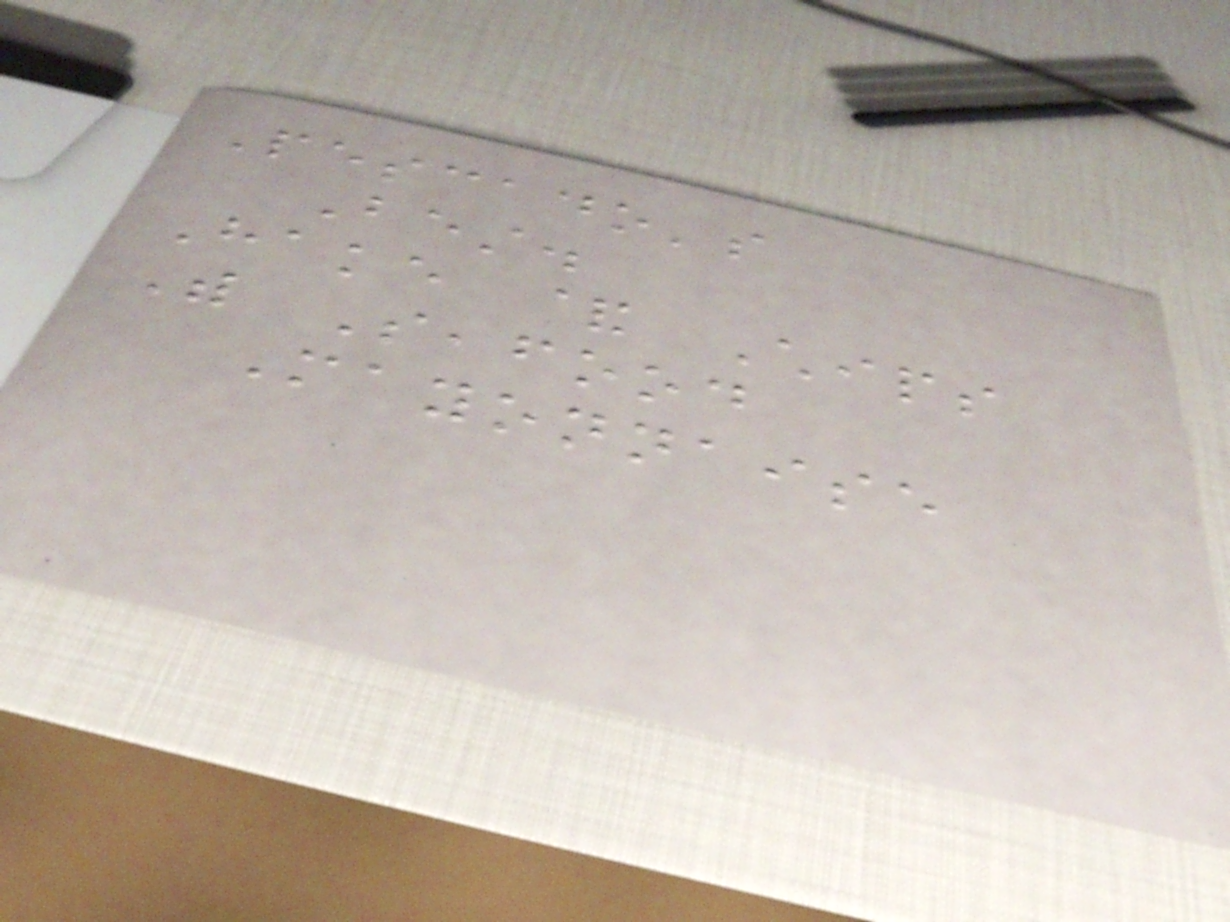Pescado's
Best.
Hake & Chips
With Seafood
Mayonnaise
